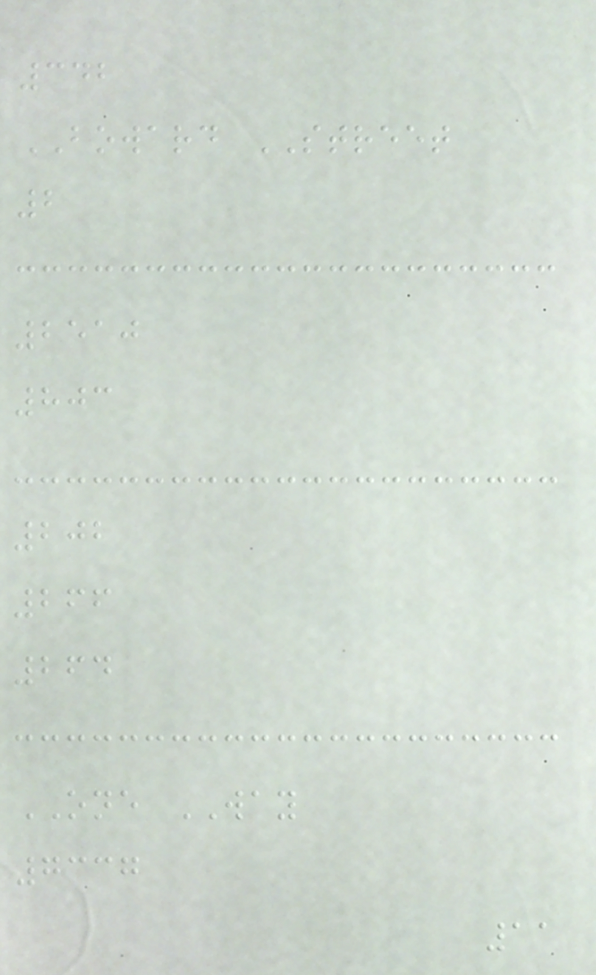342
BOWARD STREET
2
2510
803
202
266
264
ONE WAY
7337
11
